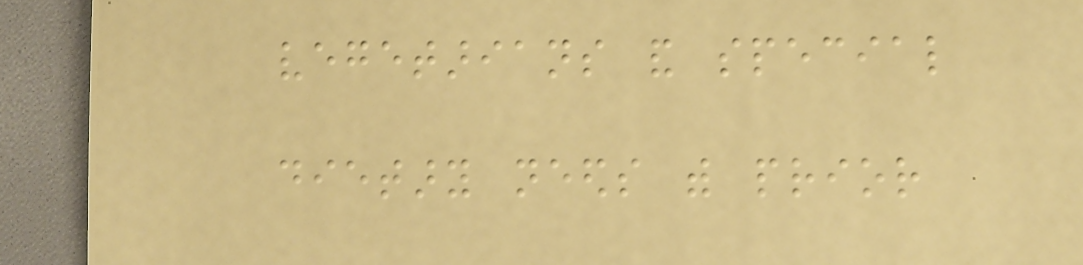vegetarians and special
dietary needs with prior
